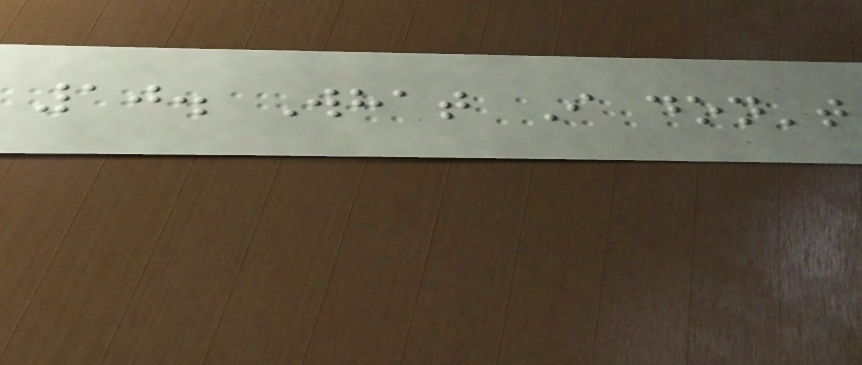10. What I don't
